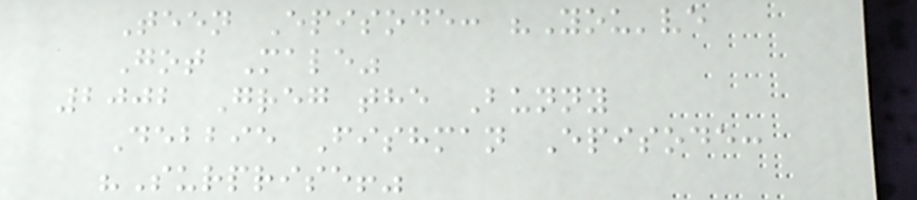Teen Episode: "You've
Got Male"
2002 Greg the Bunny
Debbie Fishman Episode:
"Surprise!"
